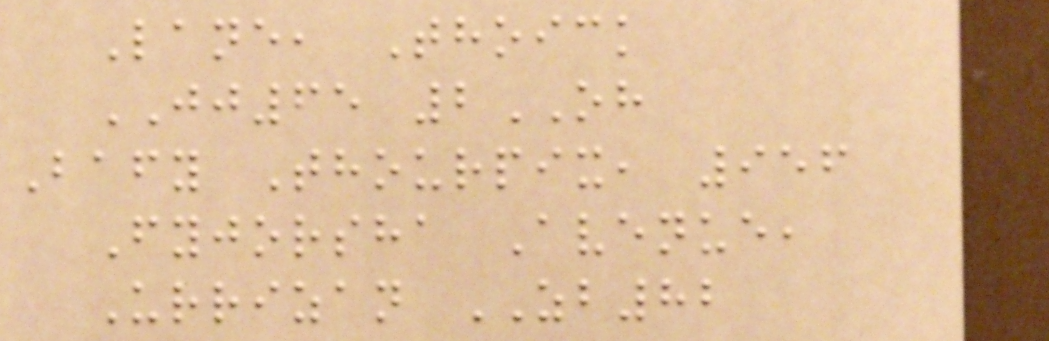Lane, Thoick
JJ65 2OH
Bafy Thourpix, 956
Fyjorsha Avenue,
Urrizan ZB82
